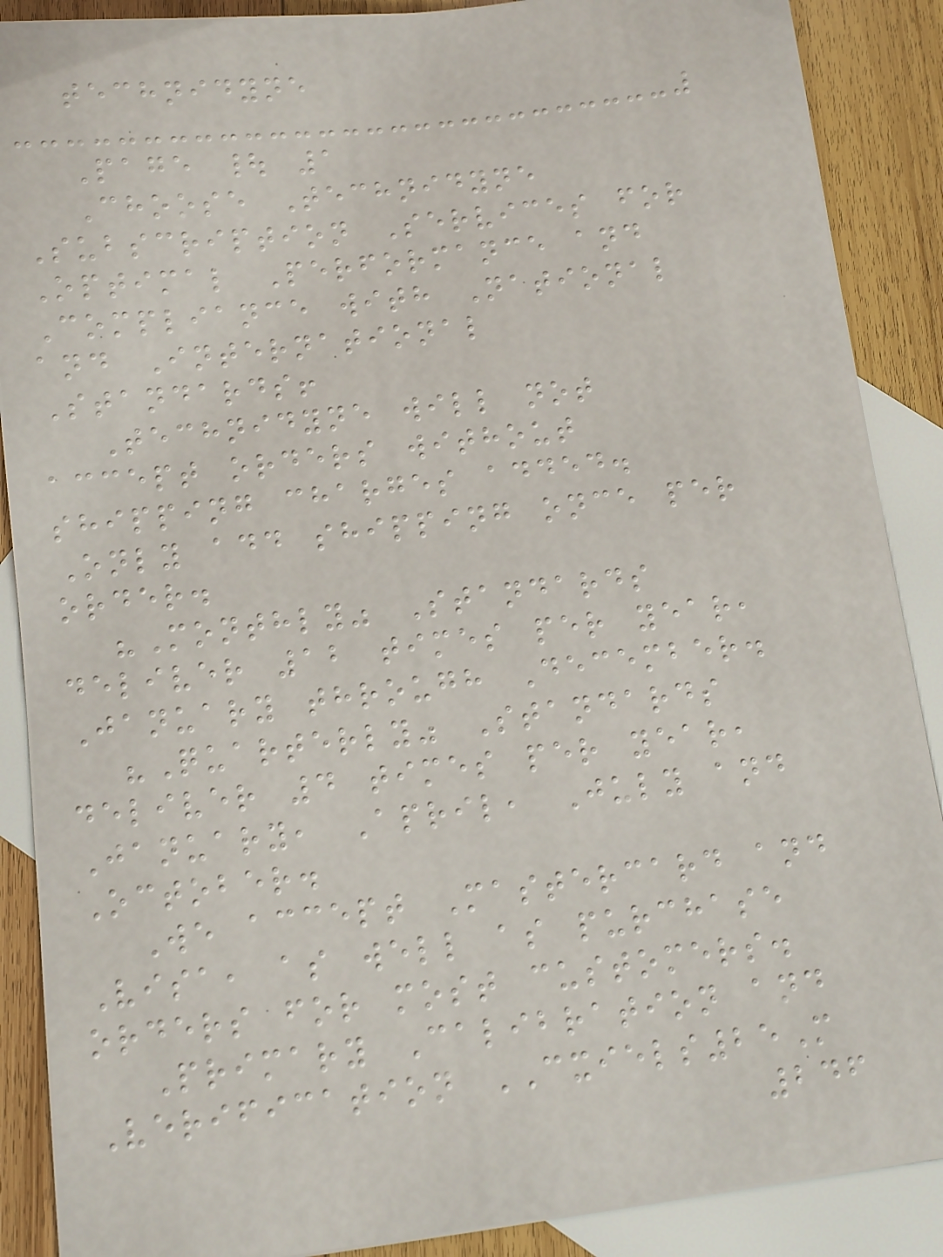technidyne
Page | 1
Choose Technidyne
Subscription Services for
Optimal Performance and
Compliance with National
and International
Standards!
Technidyne will not
accept orders without
shipping charges added.
Only add shipping once per
order.
"Monthly" Standards
deliver 12 times per year,
January through December.
"Quarterly" Standards
deliver 4 times per year,
January, April, July and
October.
We accept Mastercard and
Visa, as well as purchase
orders for most customers.
Primary Calibration and
Verification CXIELS25M
246
